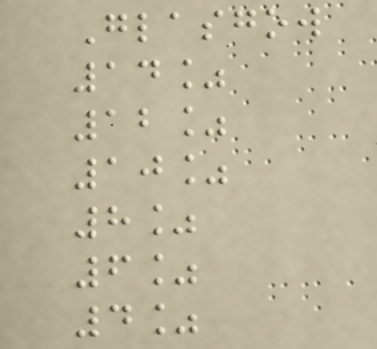Glasgow
14%
12%
10%
8%
6%
4%
